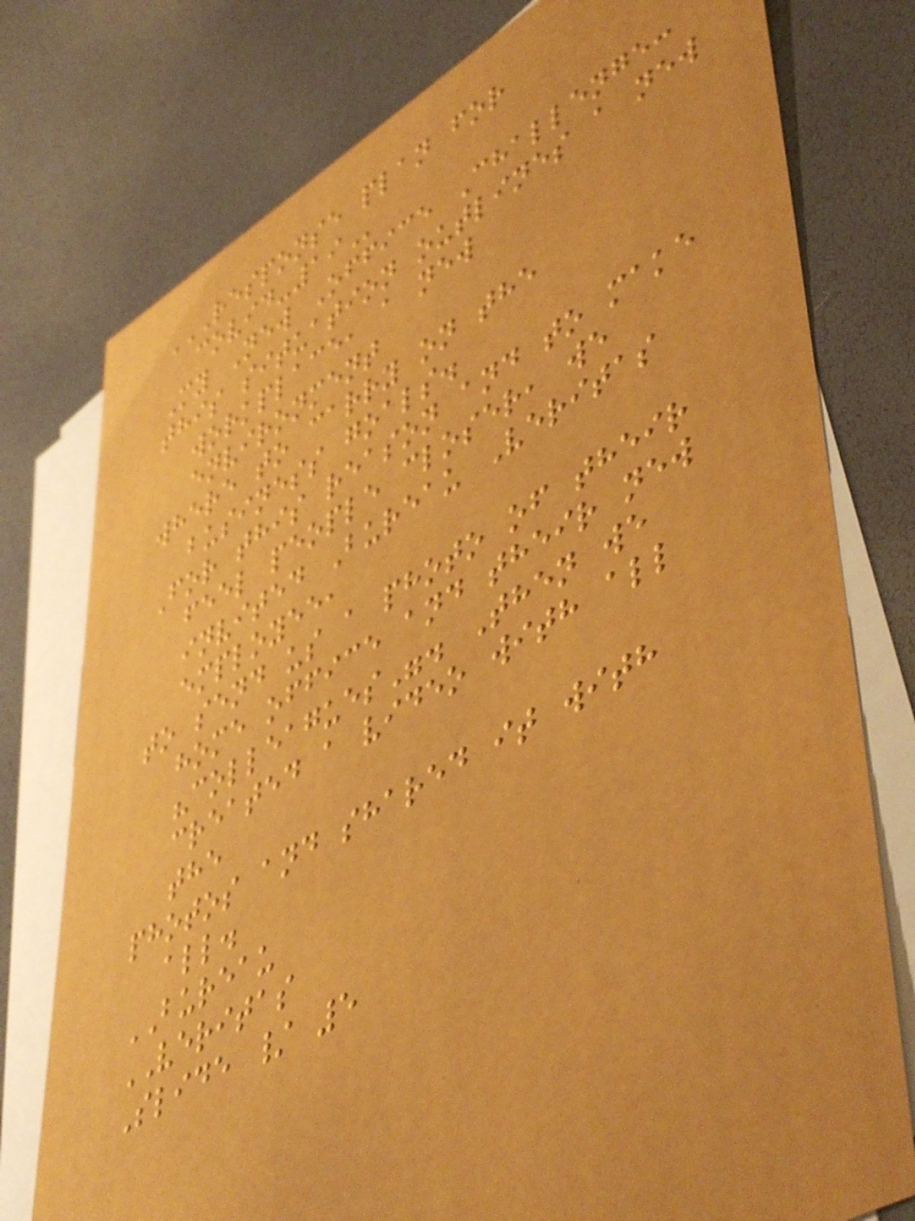RESPONSE PLAN FOR
COVID-19
My New Office Challenge:
this situation outlines a new
workplace, a new
environment
where to carry on the
business goals.
For this reason and to make
feel people closer, we
invited Bureau Veritas
employee,
to send us a photo of their
home office and their new
"colleagues". Then we
created a video with all
the
photos and shared it with
all.
BUREAU
VERITAS
Slide / 5
